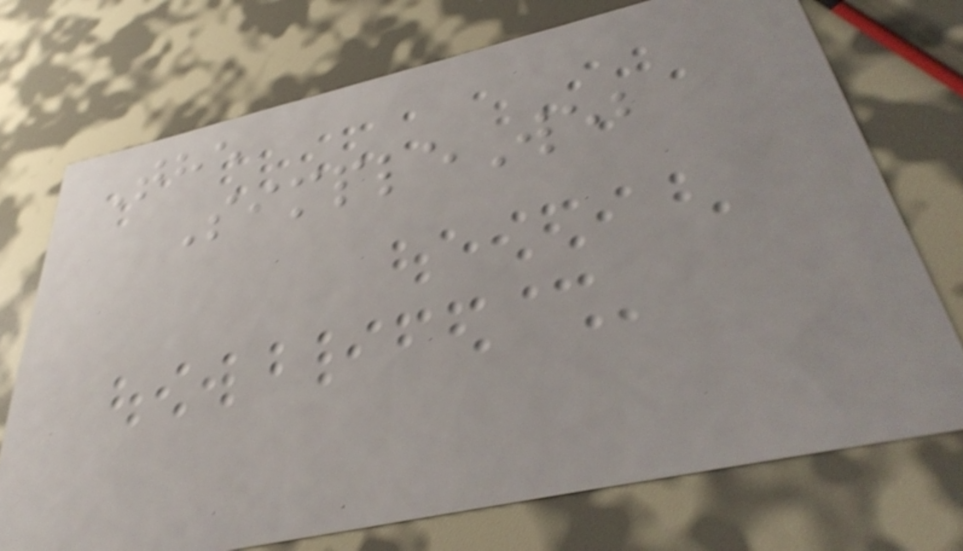The
SimpleWeb
